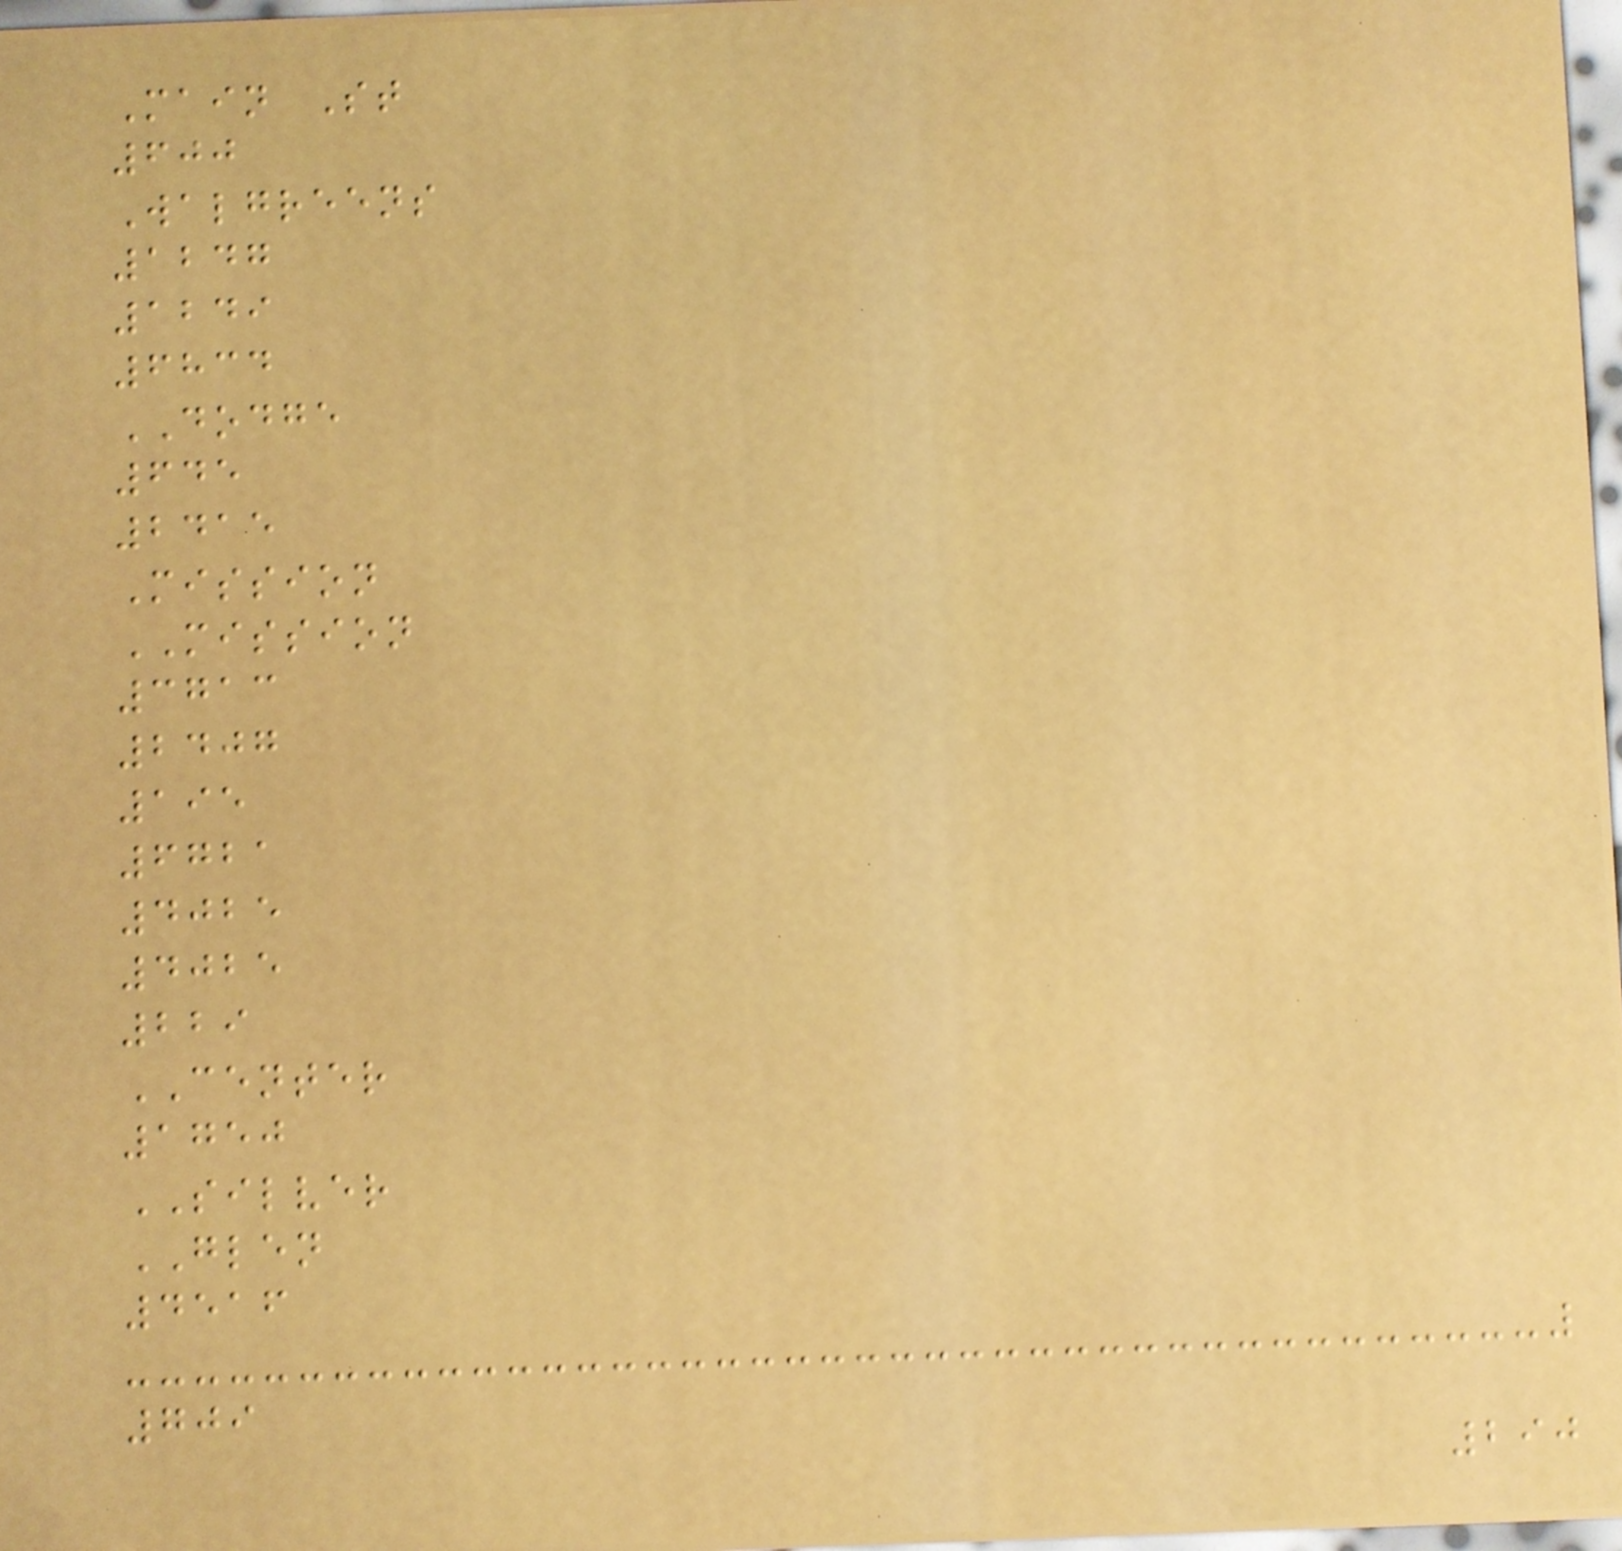Main St
600
Walgreens
1247
1249
6834
DODGE
645
2415
Mission
MISSION
3713
2407
195
6721
4025
4025
229
CENTER
1750
SILVER
GLEN
4516
709
290
